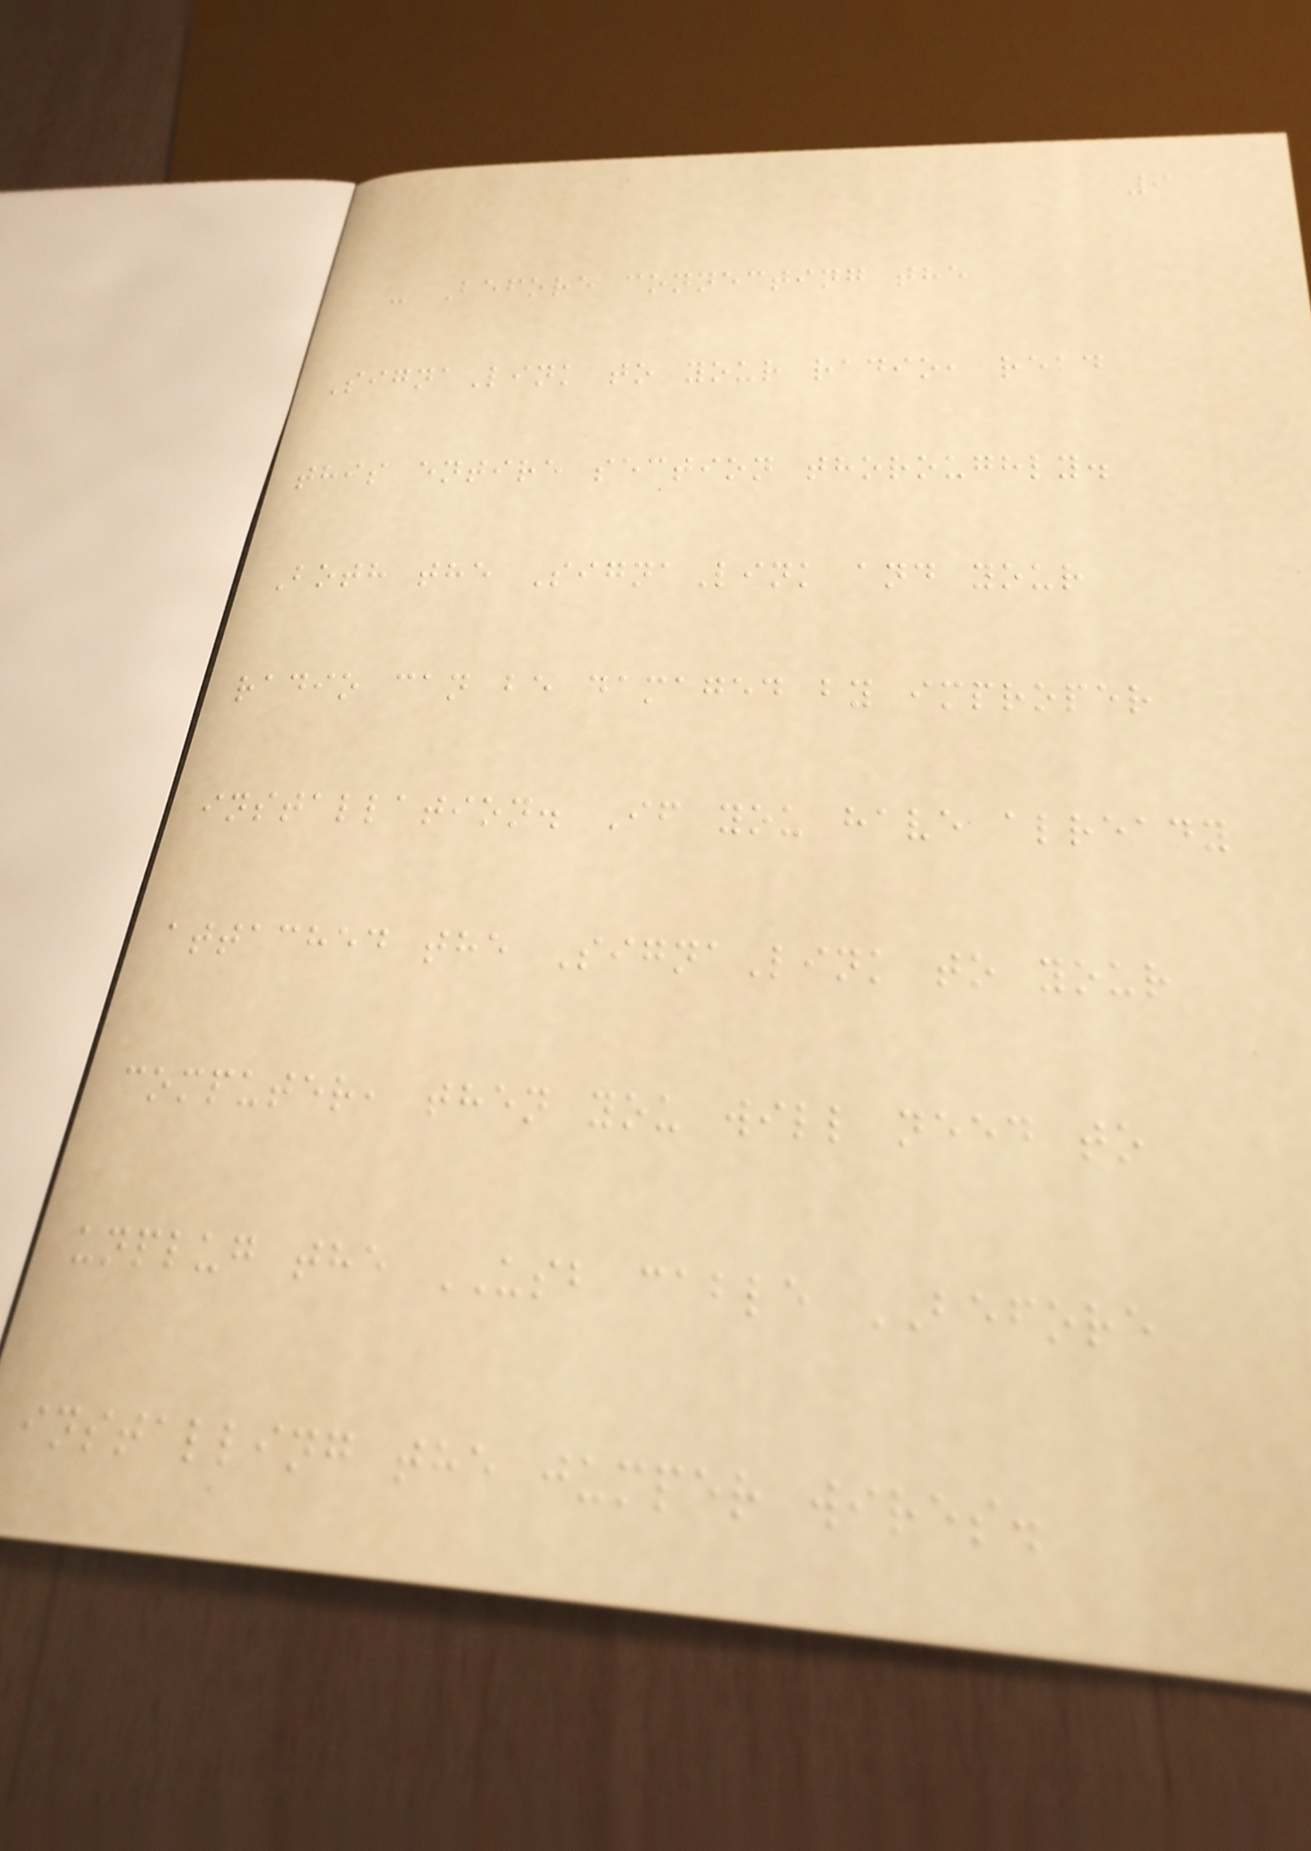9
- Before connecting the
SignaLink to your radio, read
this entire section thoroughly.
Both the SignaLink and your
radio can be damaged by improper
installation. If you have already
attached the SignaLink to your
computer, then you will need to
unplug the USB cable BEFORE
installing the jumper wires.
